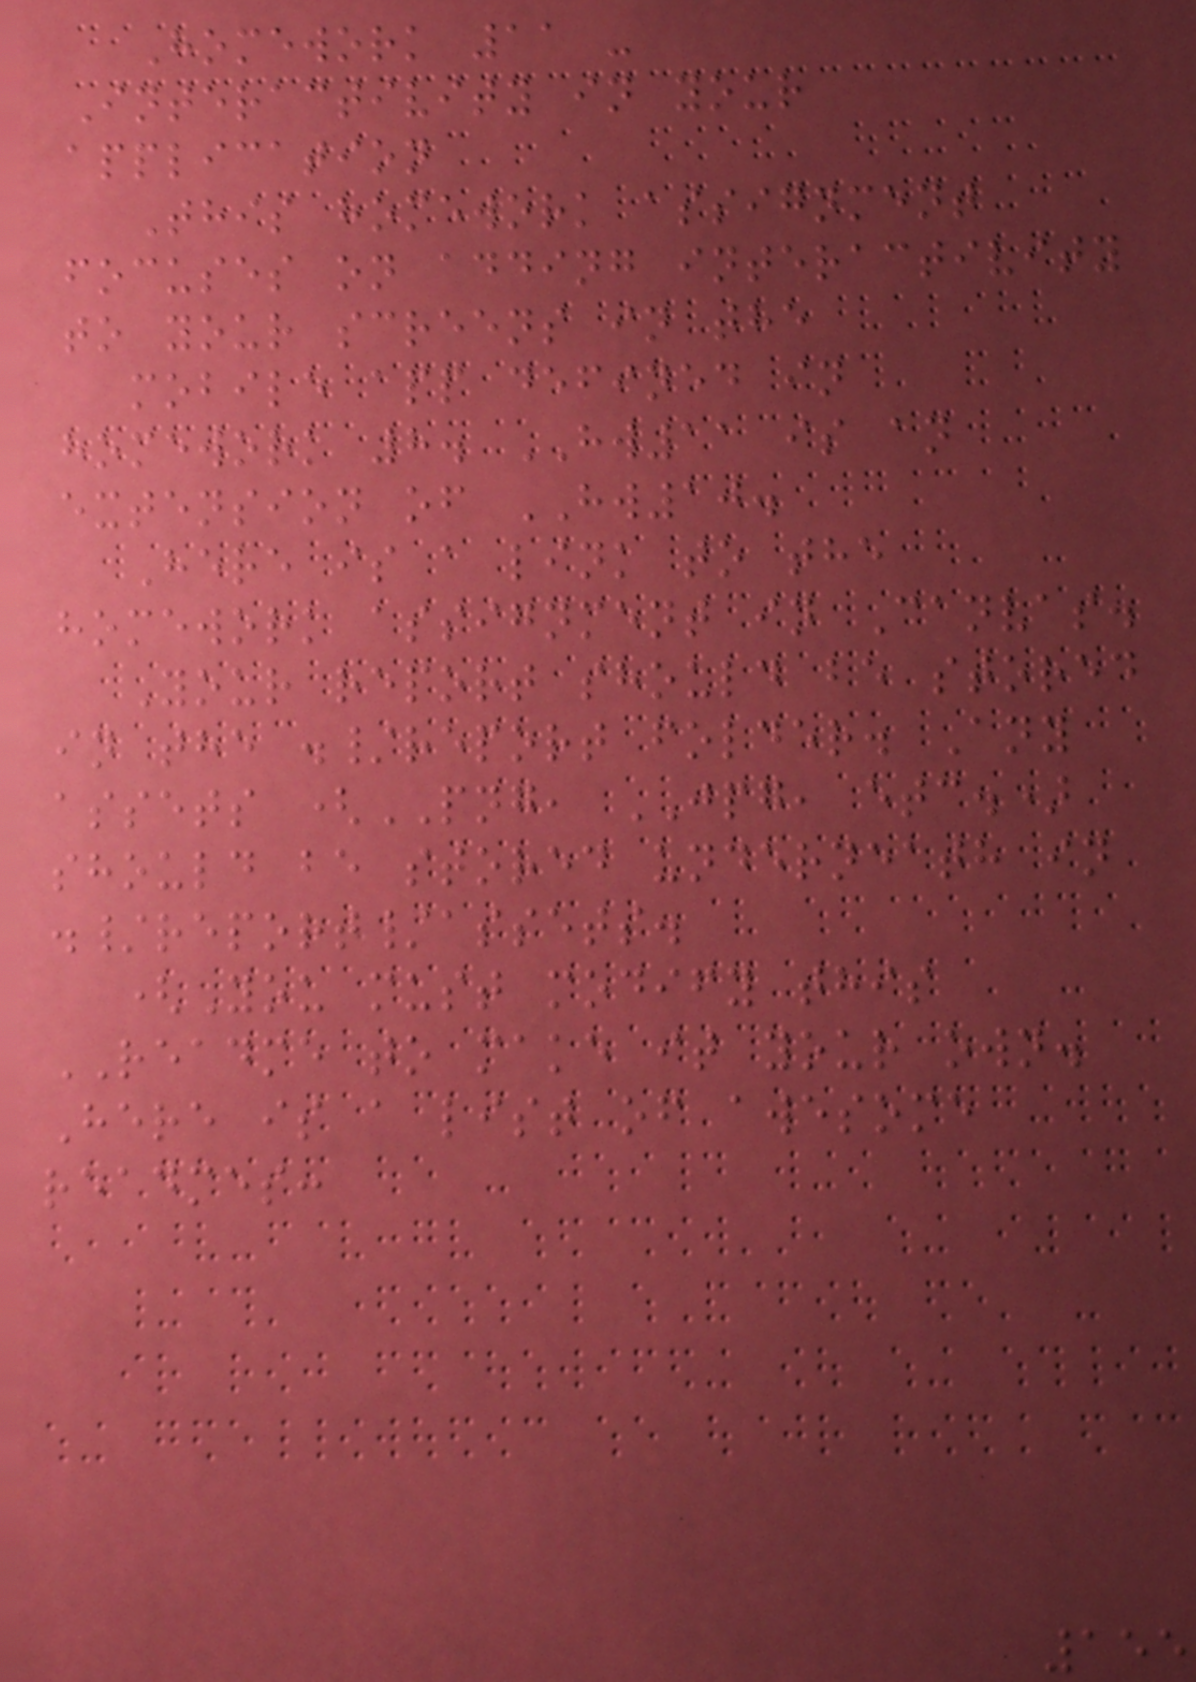Homework 11 -
Interactivity in your
application
This homework assignment
focuses on adding interactivity
to your screens in the
mobile app defined in
homework 8. HW11 is an
extension of HW10.
Here is a link to the
homework assignment in Canvas.
Your report should be stored
in the ./report folder. Any
assets (PNG, JPG, etc.)
should be stored underneath in
./report/assets.
(You must modify this
README to make it your own.
Here is a list of awesome
readmes:
155
